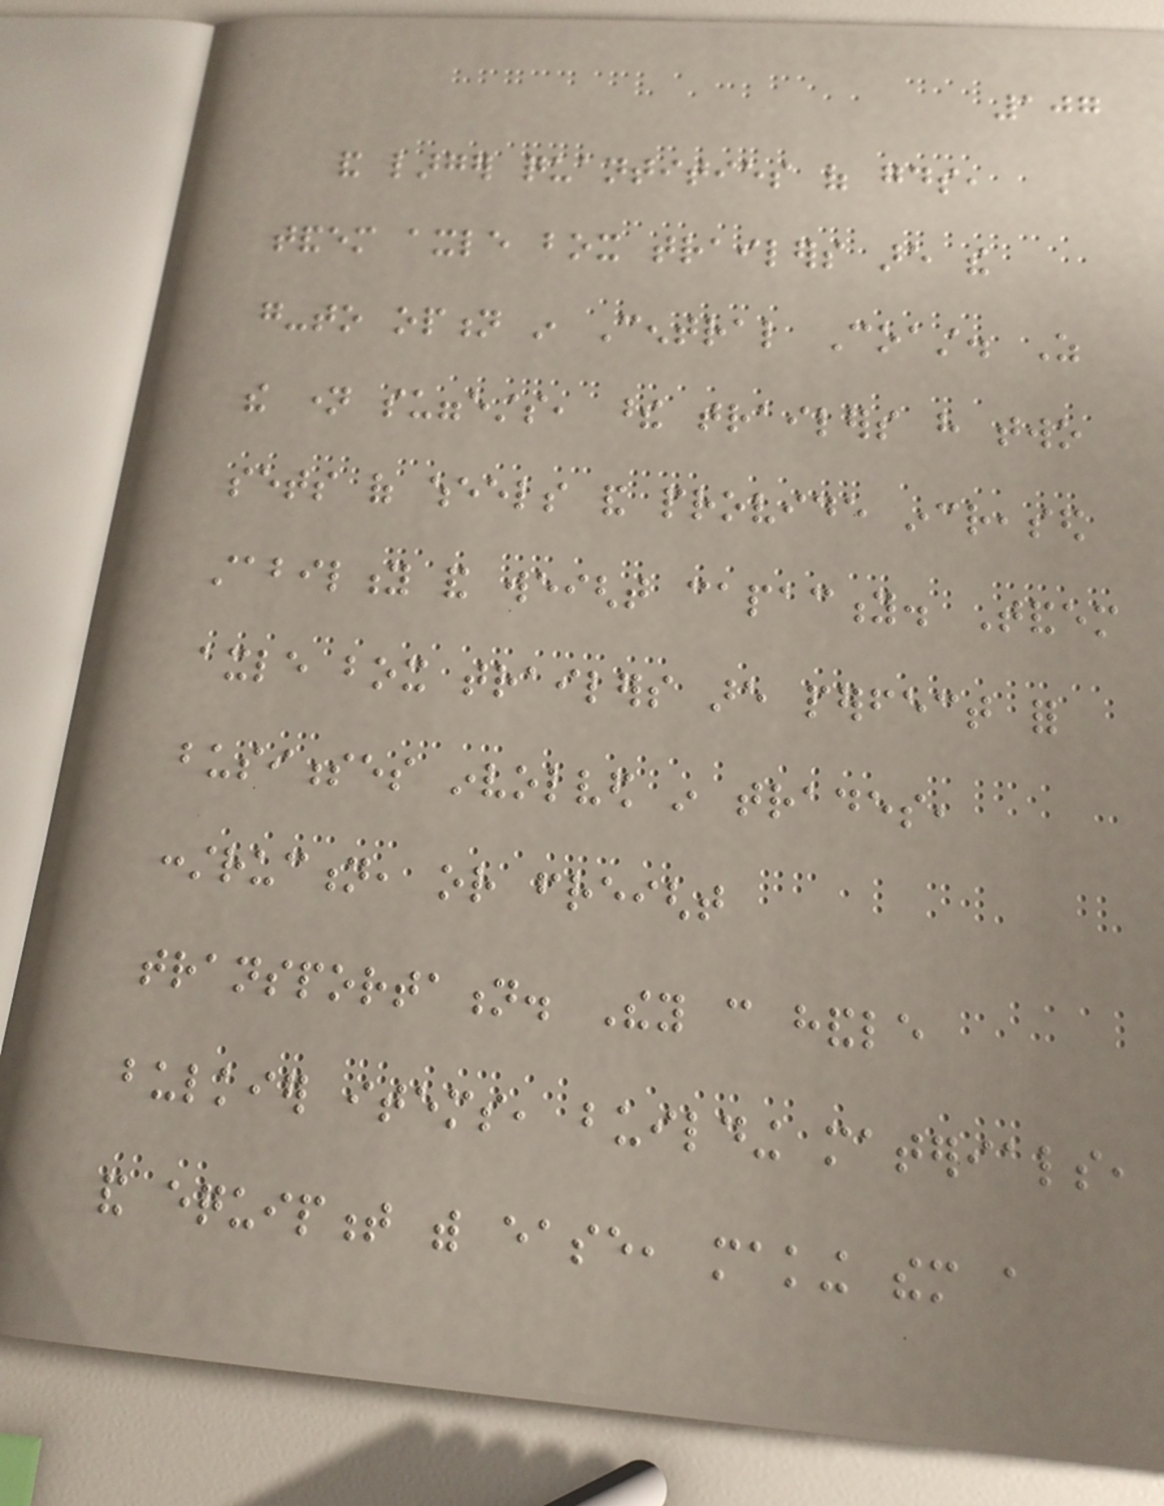107
and larger quantities of goods,
tandem axle box trailers are the
go-to option in Central Coast. As
the name suggests, these trailers have two
sets of wheels and provide increased
stability and weight capacity. Tandem
axle box trailers are perfect for
businesses involved in trades,
construction, or freight
transportation. They can handle
bulkier items, building materials,
and equipment with ease, making them a
